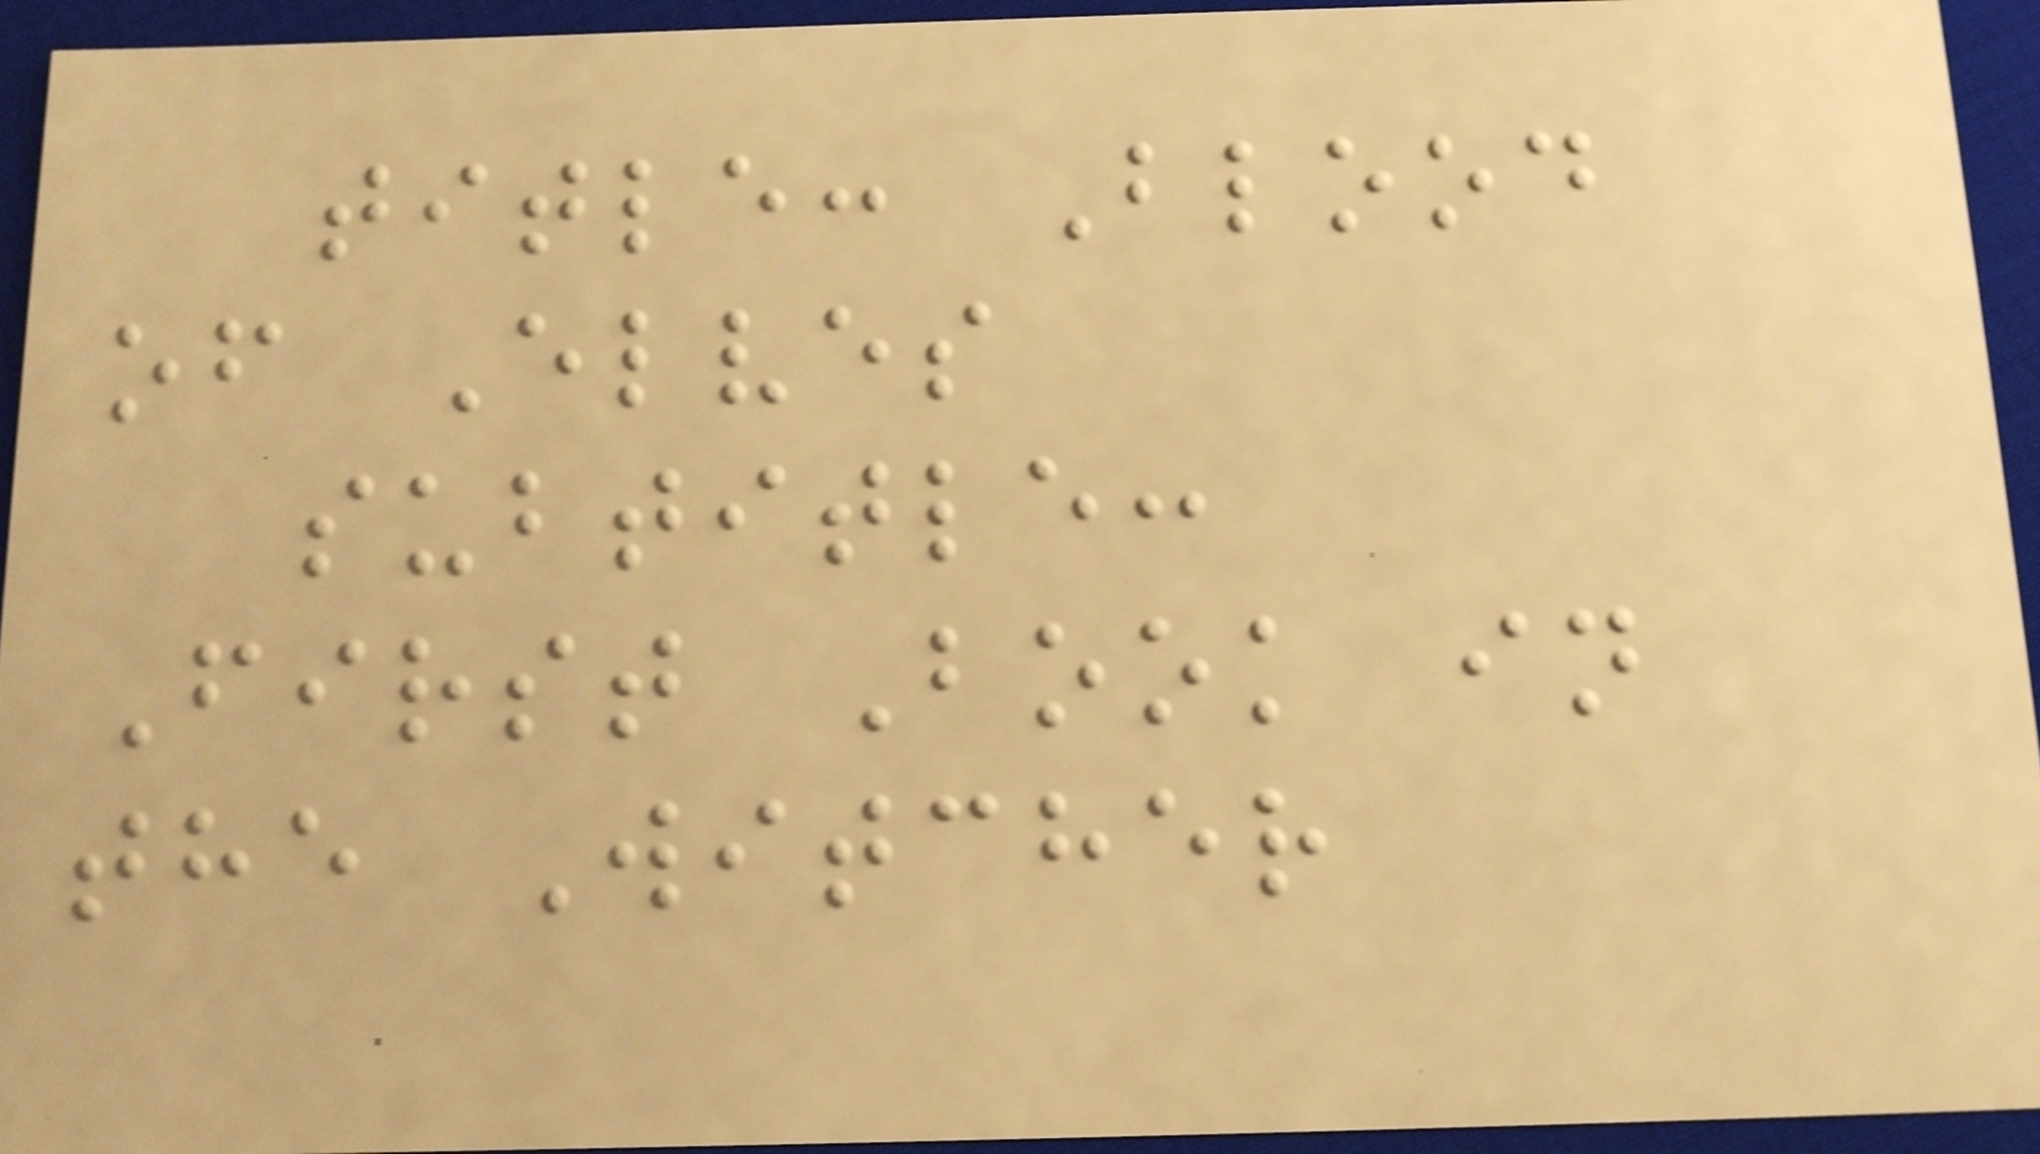title: Blood
of Elves
subtitle:
First Book in
the Witcher
